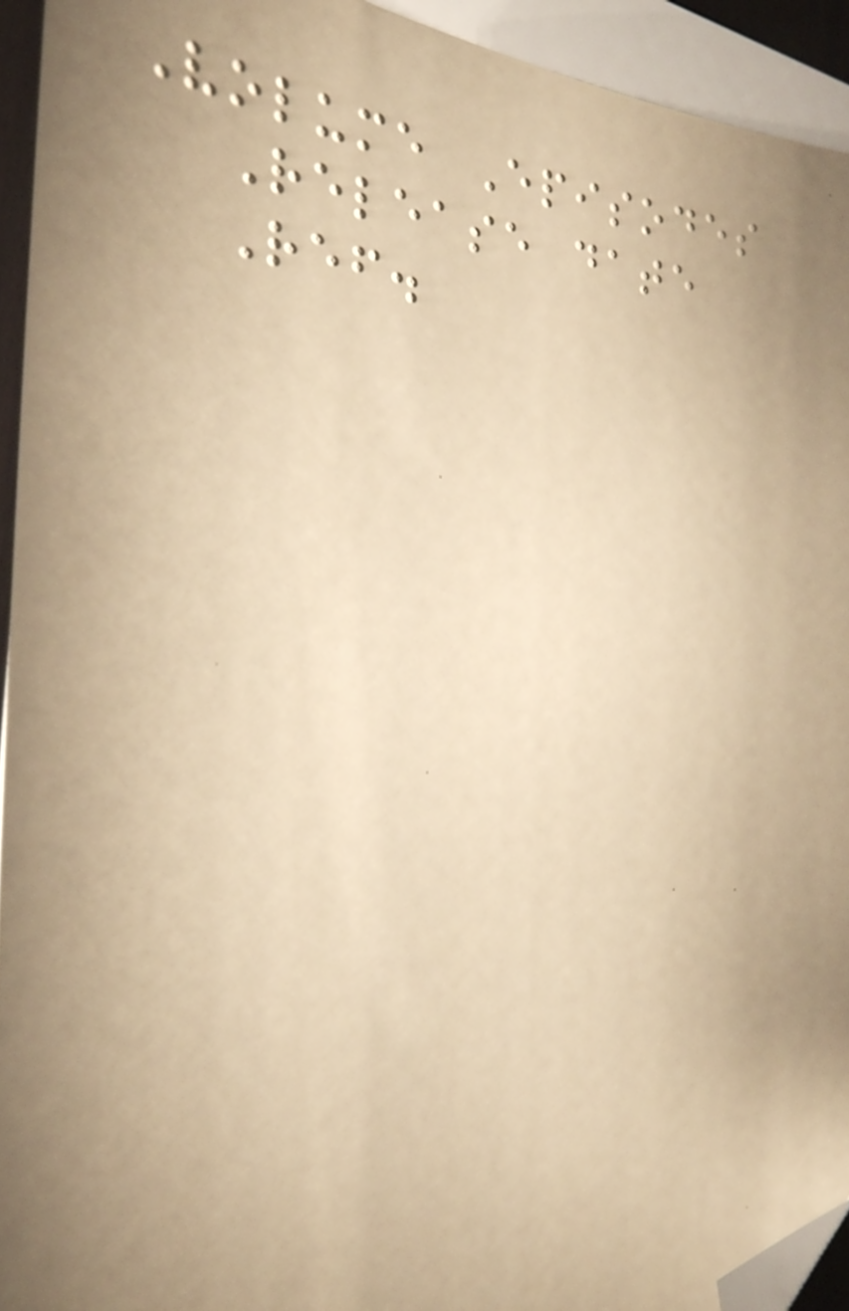Volume Episodes
Release date
Ref.
